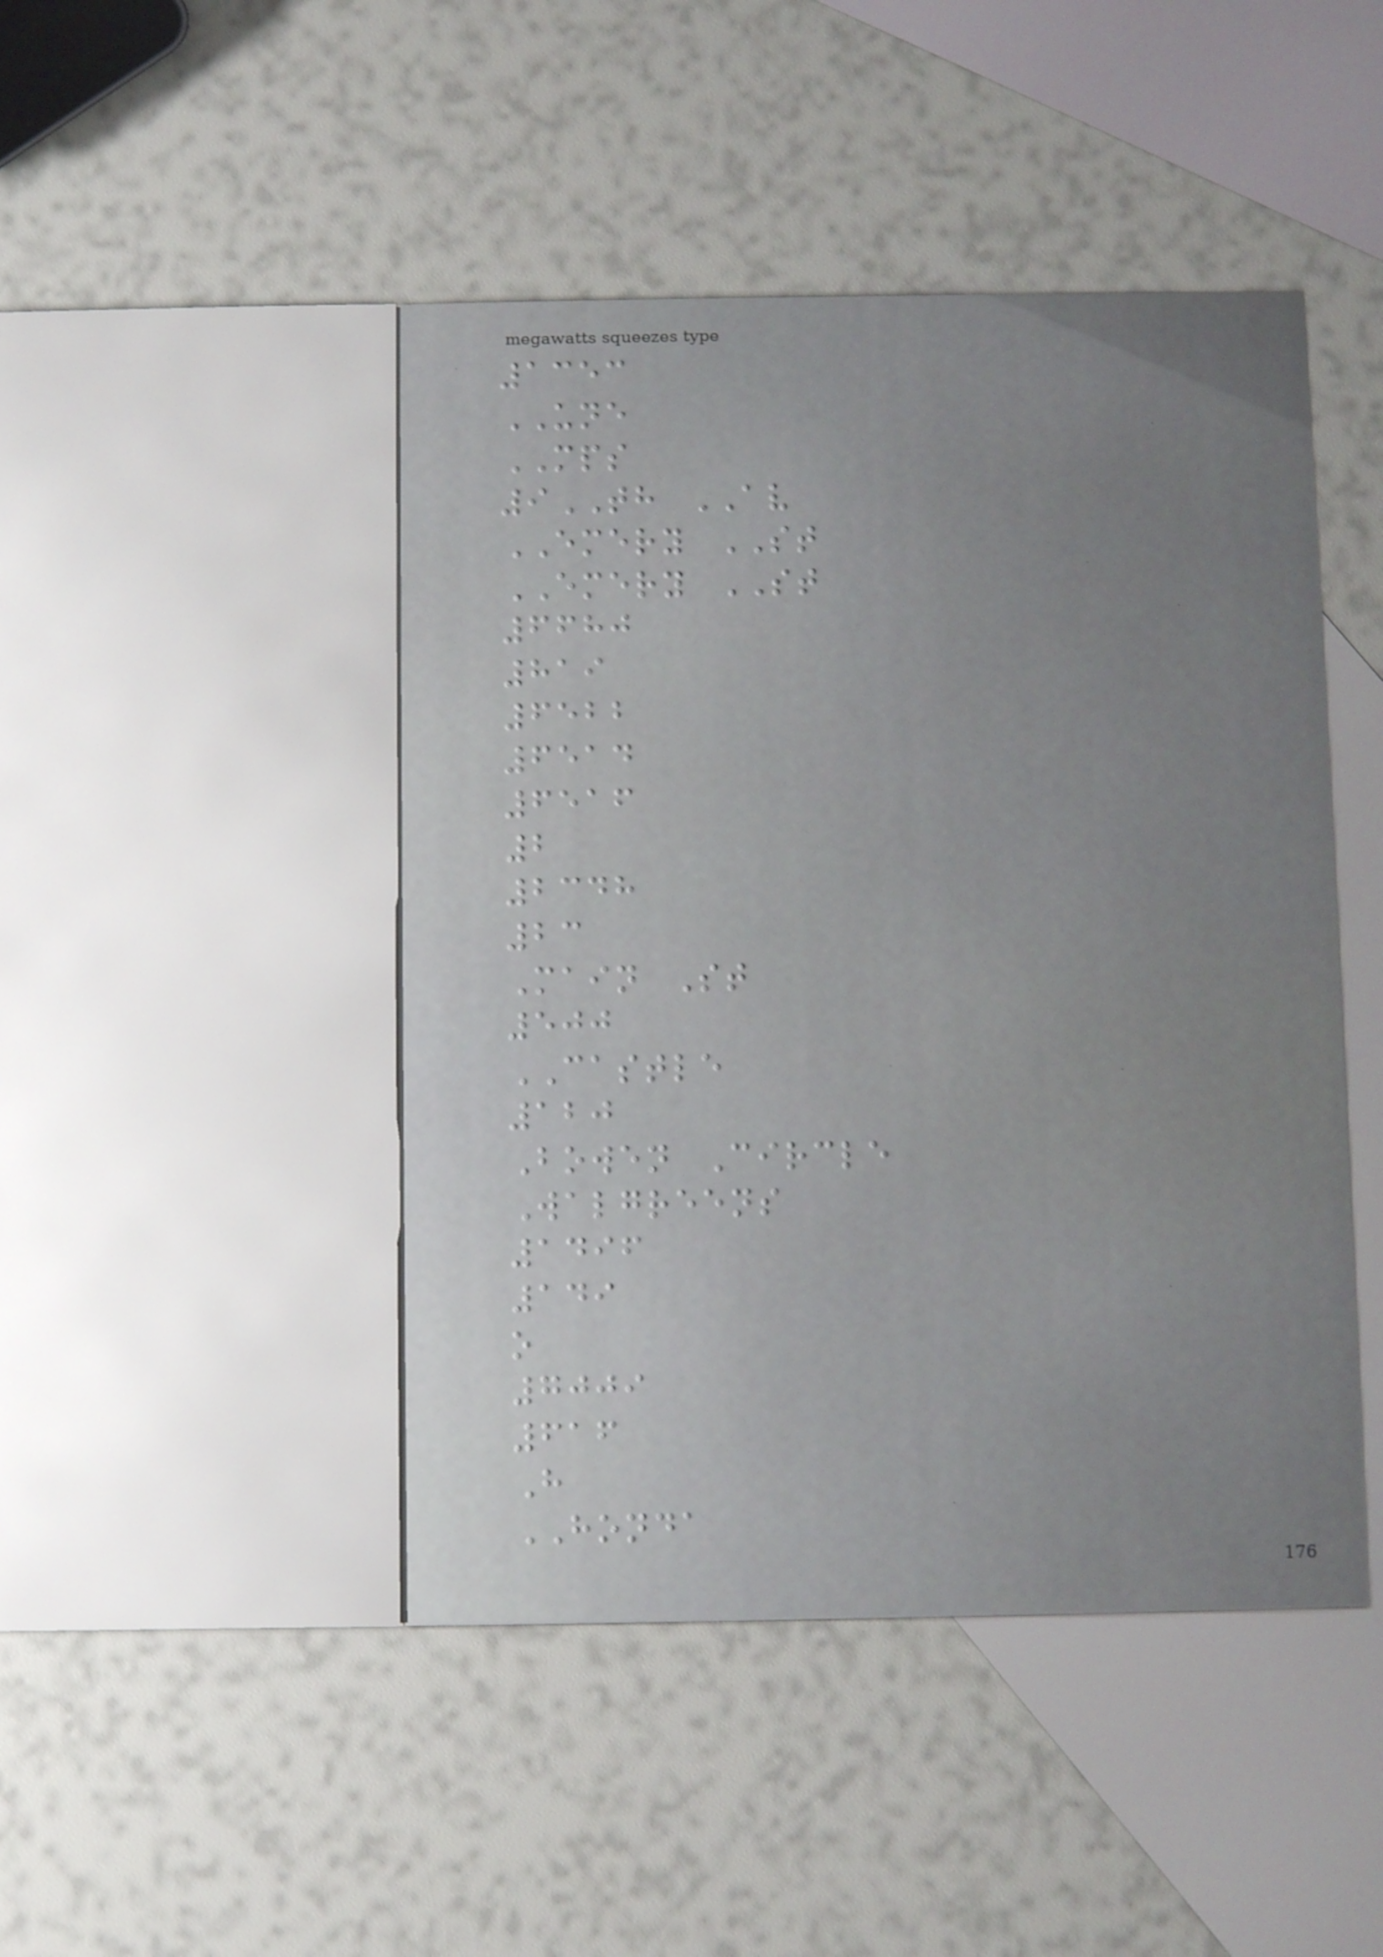1353
UNE
MPS
9TH AV
EMERY ST
EMERY ST
6680
819
6522
6514
6516
2
2348
23
Main St
500
CASTLE
120
Bowen Circle
Walgreens
1496
149
o
7009
616
H
HONDA
